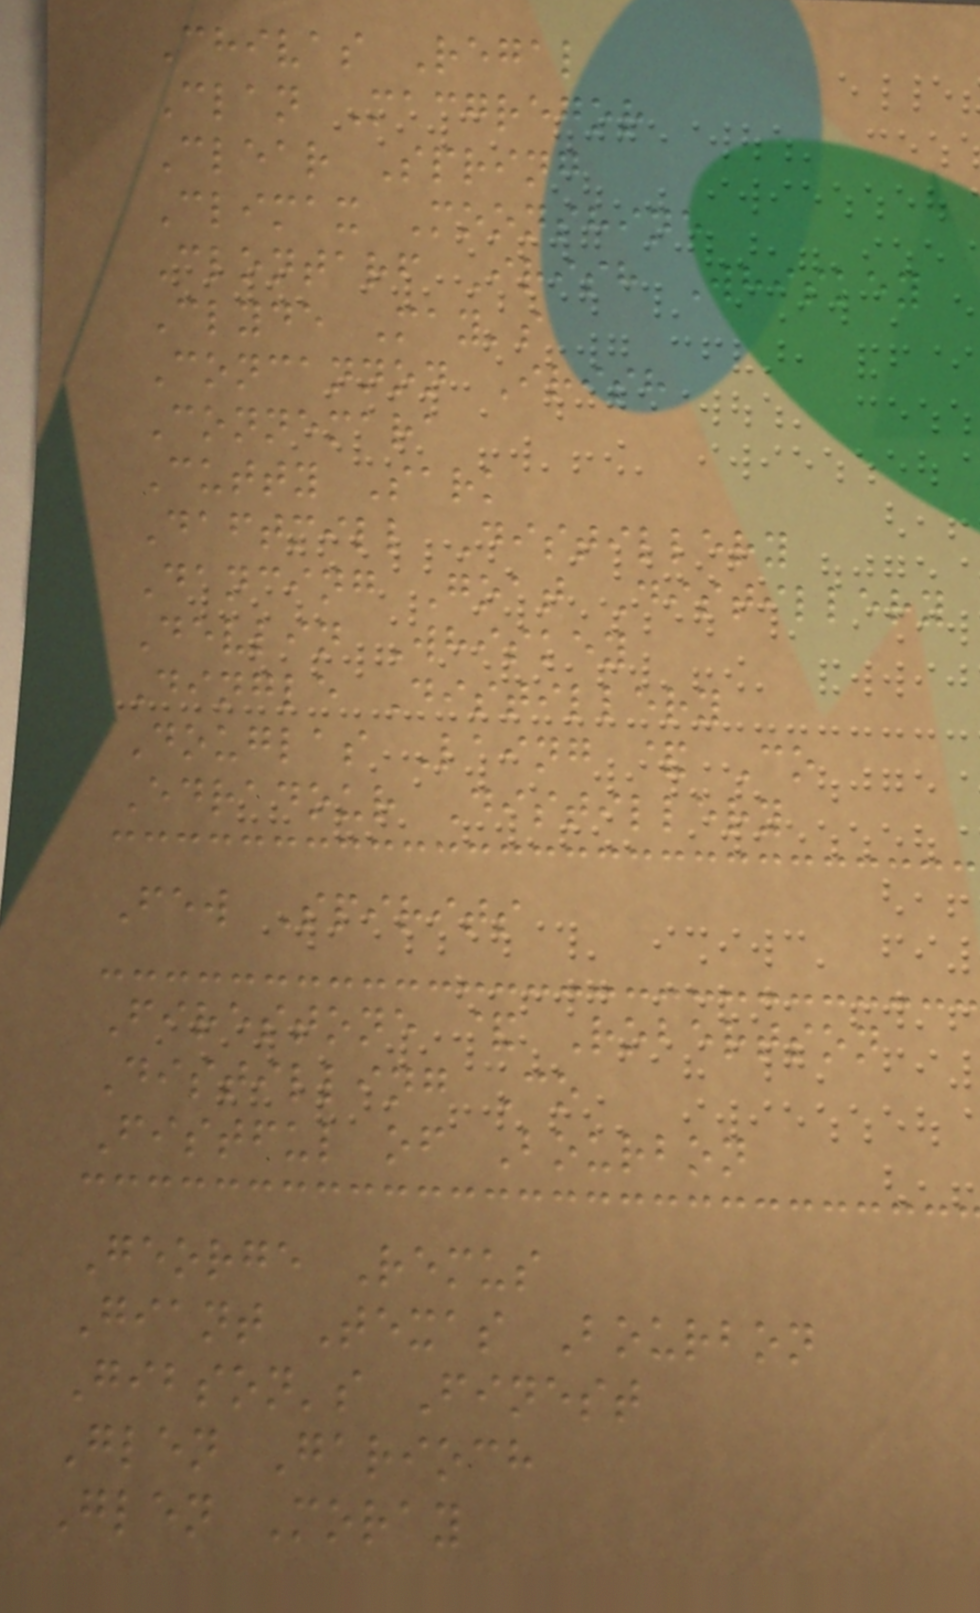Chivas Regal
Clan Macgregor
Clear Spring
Climax Moonshine
Clontarf Irish Whiskey
Clyde May's
Concannon Irish
Connemara
Cutty Sark
Daftmill Distillery
Dancing Goat Distillery
Devlin Whiskey
Dingle Distillery
Douglas Laing & Co
Edradour Distillery
Few Spirits
Firestone & Robertson
Distilling Co
Fistful of Bourbon
George Remus
Giant Texas Bourbon
Gibson's Finest
Glen Garioch
Glen Moray
